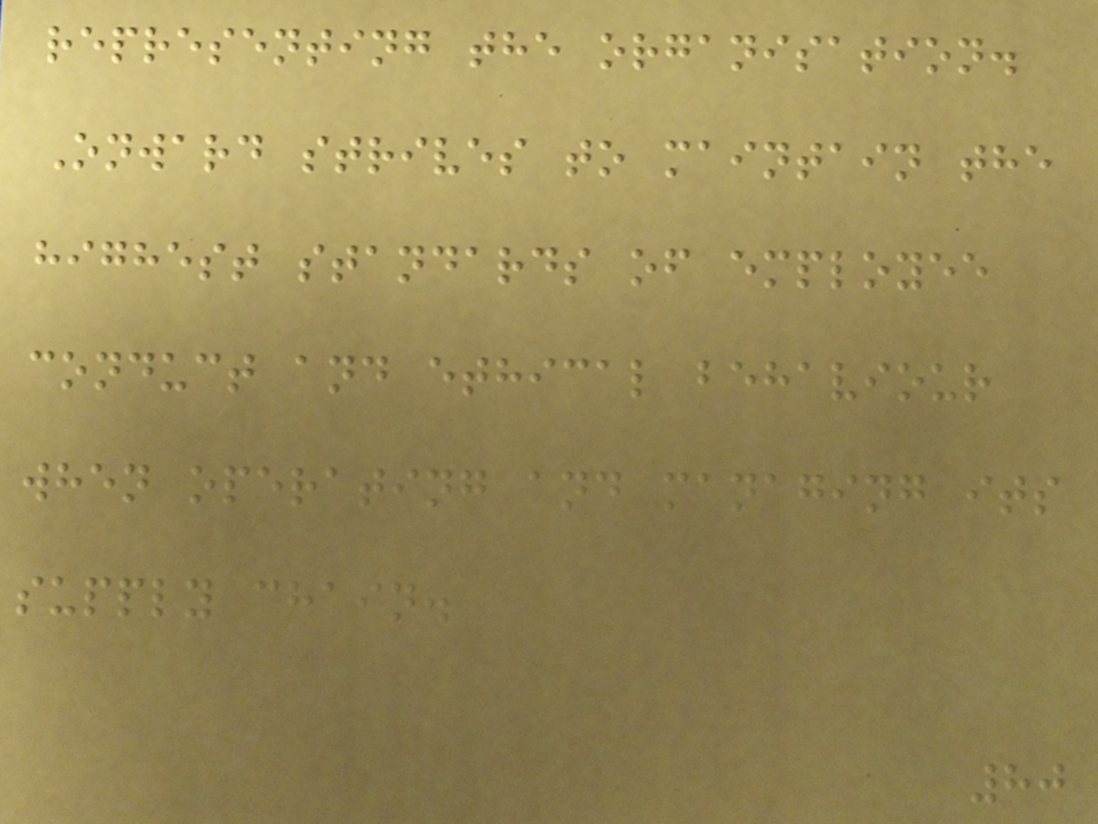representing the organisation.
Onward strives to maintain the
highest standards of employee
conduct and ethical behaviour
when operating and managing its
supply chain.
80
